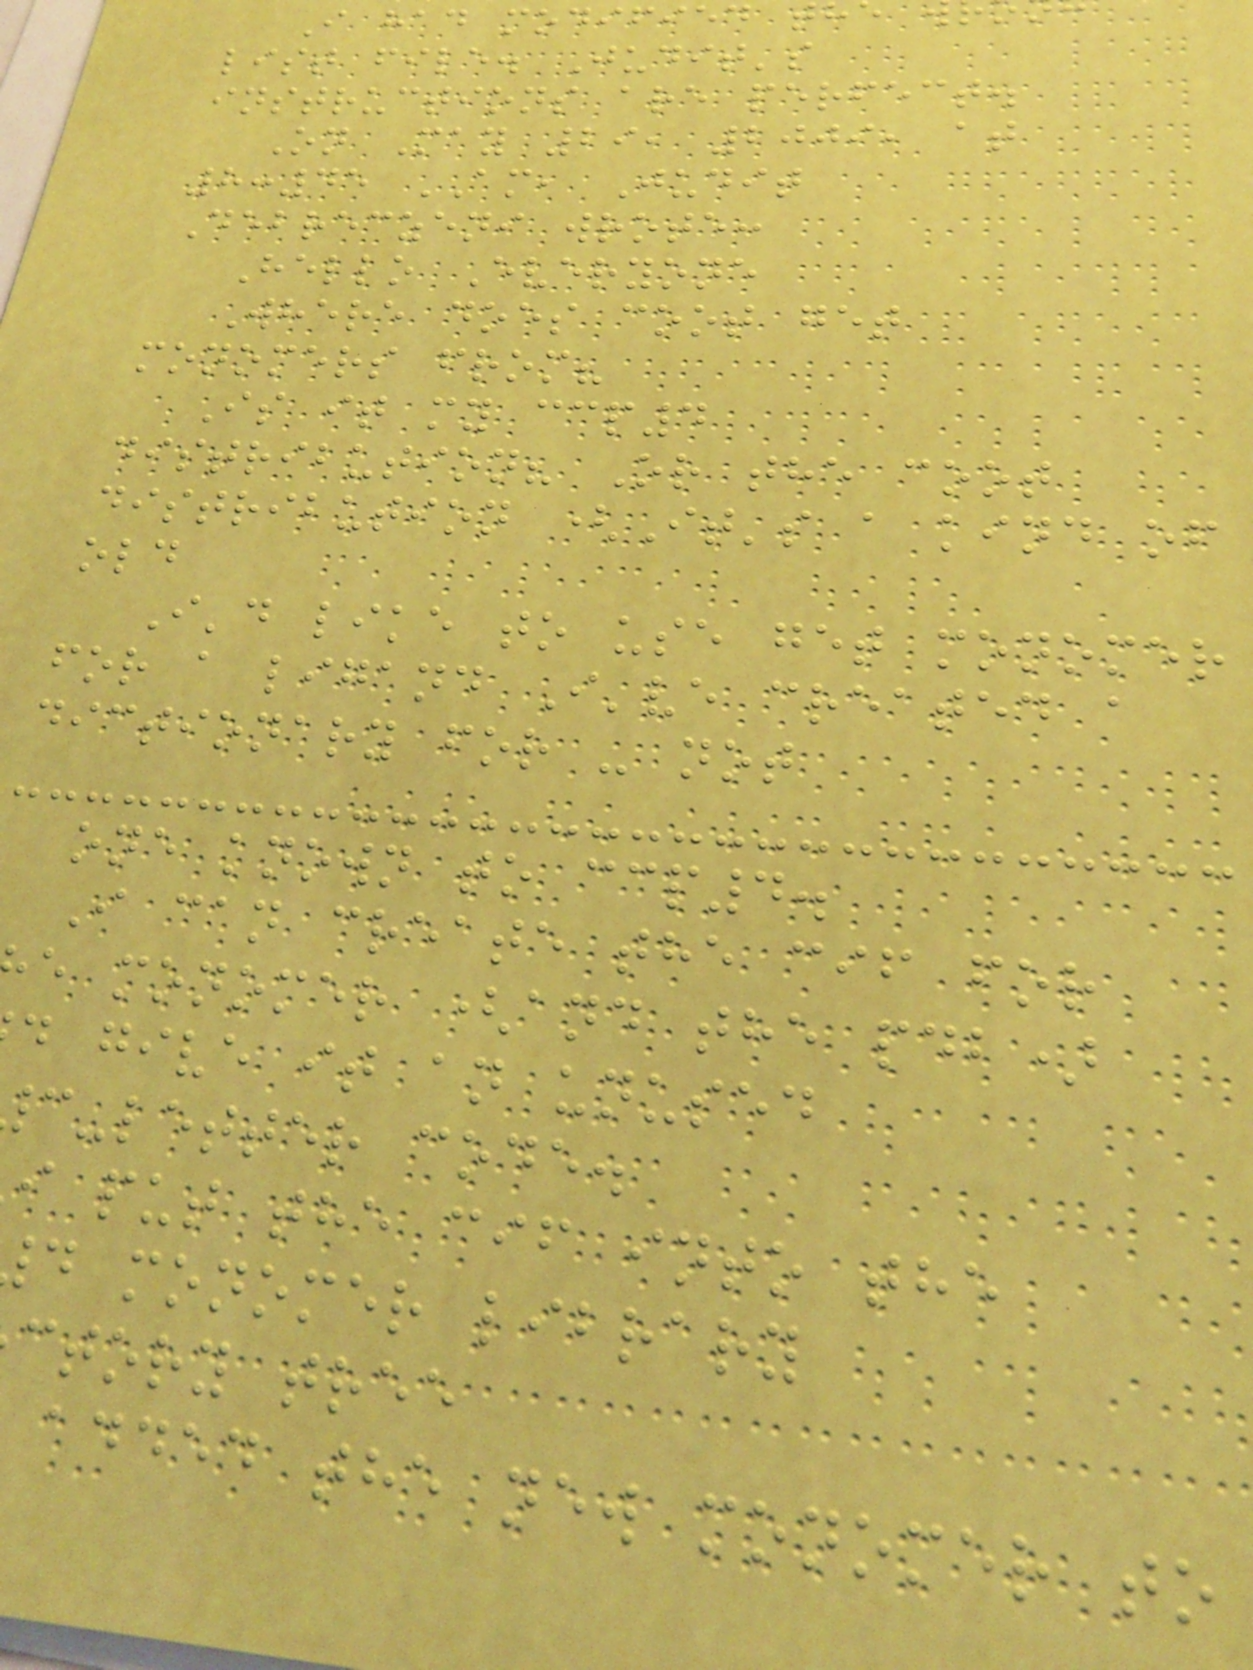I had modified
list file. Judit's
instructions are perfect.
On May 29, 2009, at
8:45 AM, Judit
Debreczeni wrote:
Hello Everyone
Where does coot get
monomers from?
Is it my ccp4
distribution? Or the coot
distribution (It's a kind of
old
I'd like to use get monomer
for a ligand I've created a
dictionary for - not
one known to ccp4.
I can create the cif for
e monomer (and the pdb)
d give it an unused
c-letter code.
i put the cif into the
d monomer library
ctory tree
added the new monomer to
